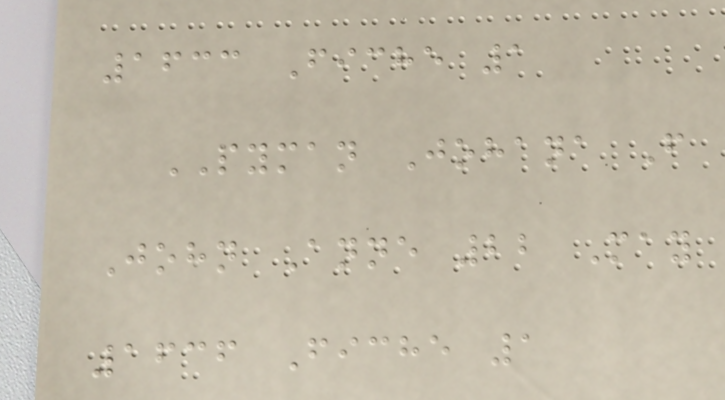1633 Fiche 1
PYMAN Johana F
John Anne 22 May
1636 Fiche 1
